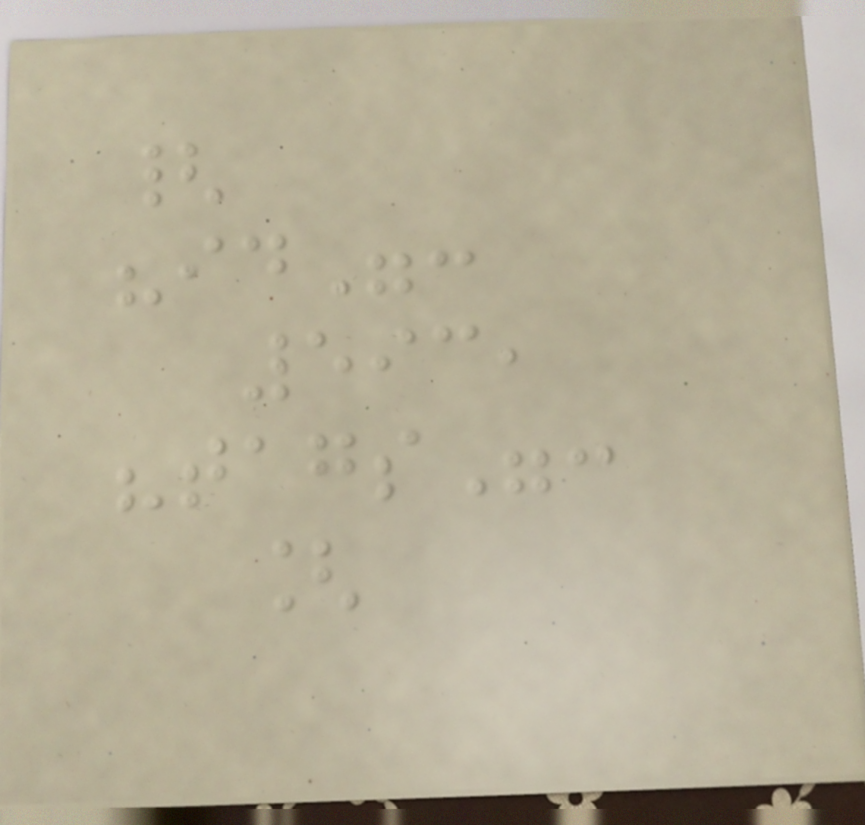{
"id":
593,
"tags":
[
